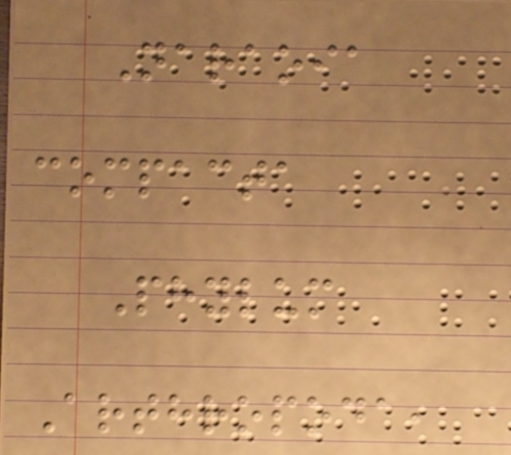Naraoia
compacta
Phylum
Arthropoda,
